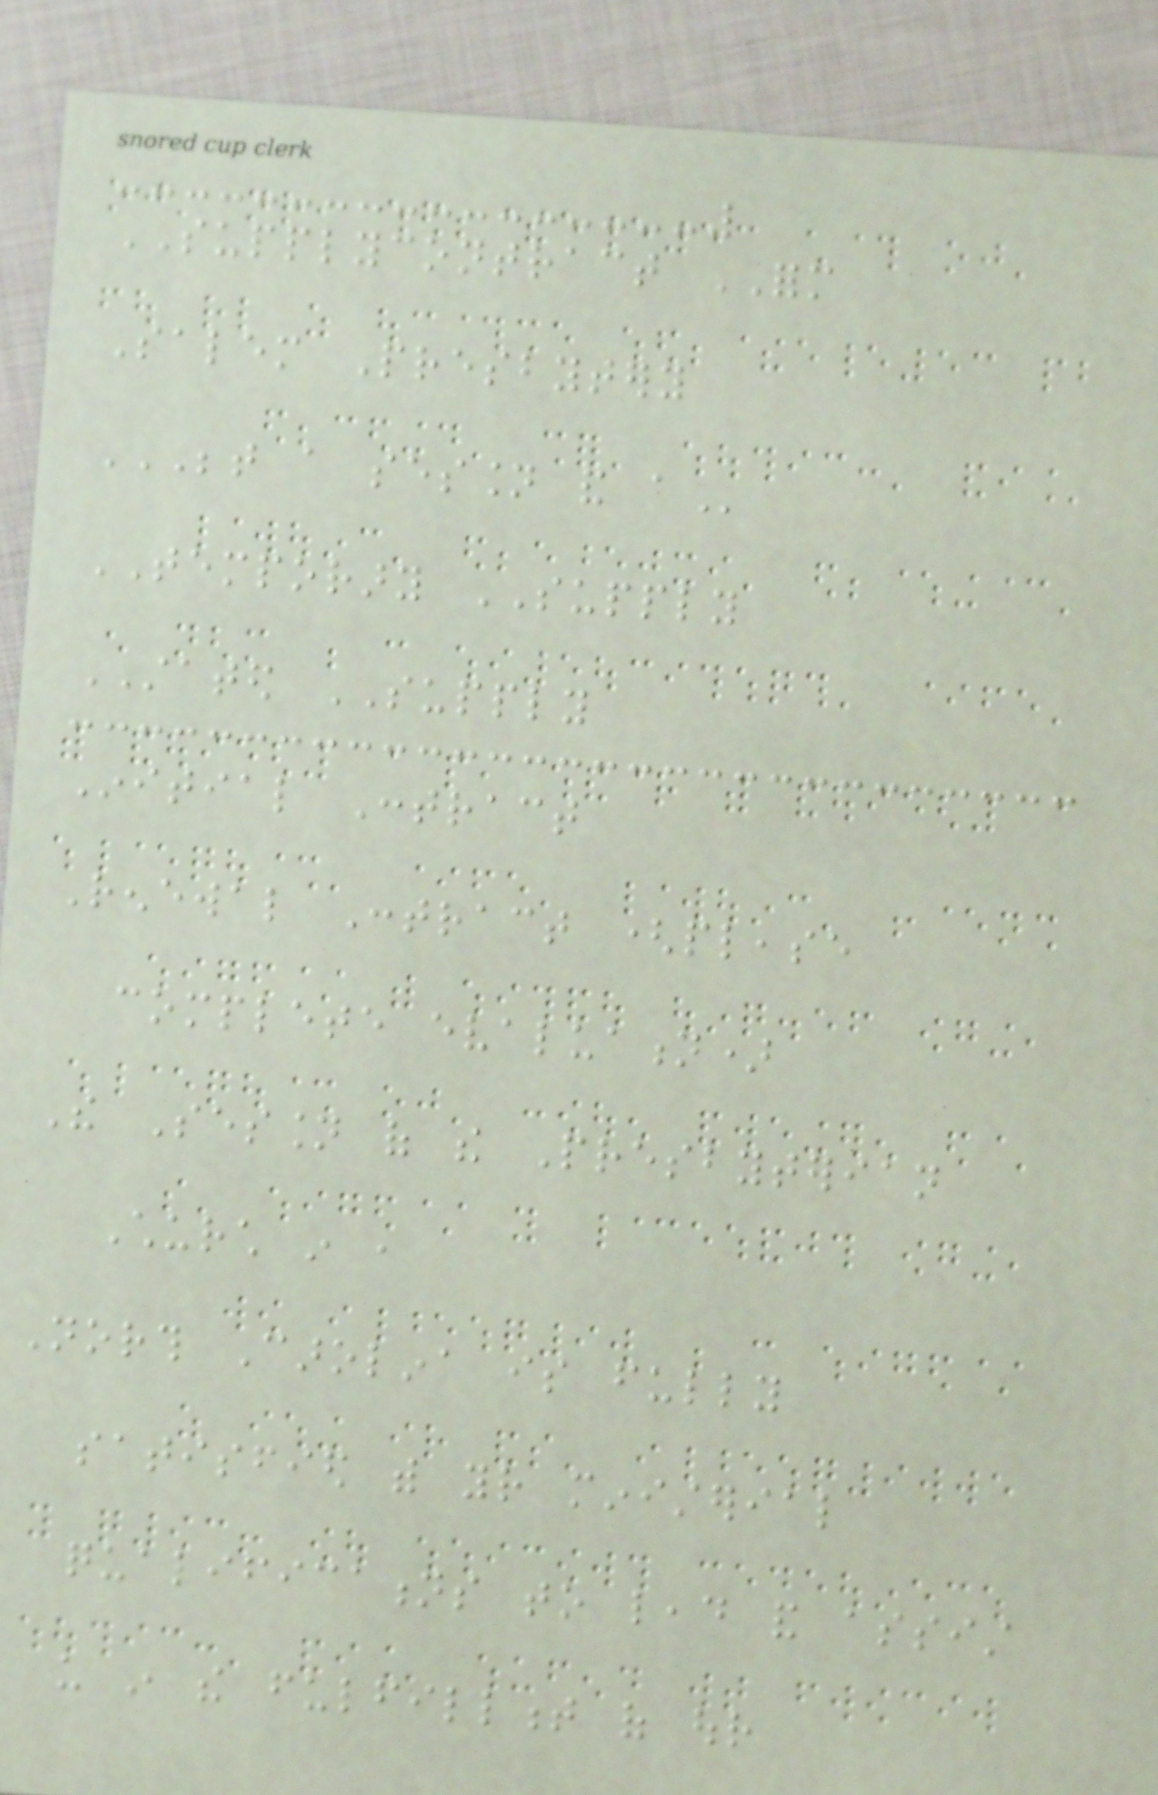SUPPLYCONTRACT FORM
Salem Presbytery
BETWEEN A SESSION AND A
TEMPORARY SUPPLY
STATED SUPPLY
Initial Contract
Renewal Contract (please
complete evaluation)
The Session of the Presbyterian
Church in ,
North Carolina is fully
satisfied with your ministerial
qualifications to lead and assist
us in the fulfillment of our
